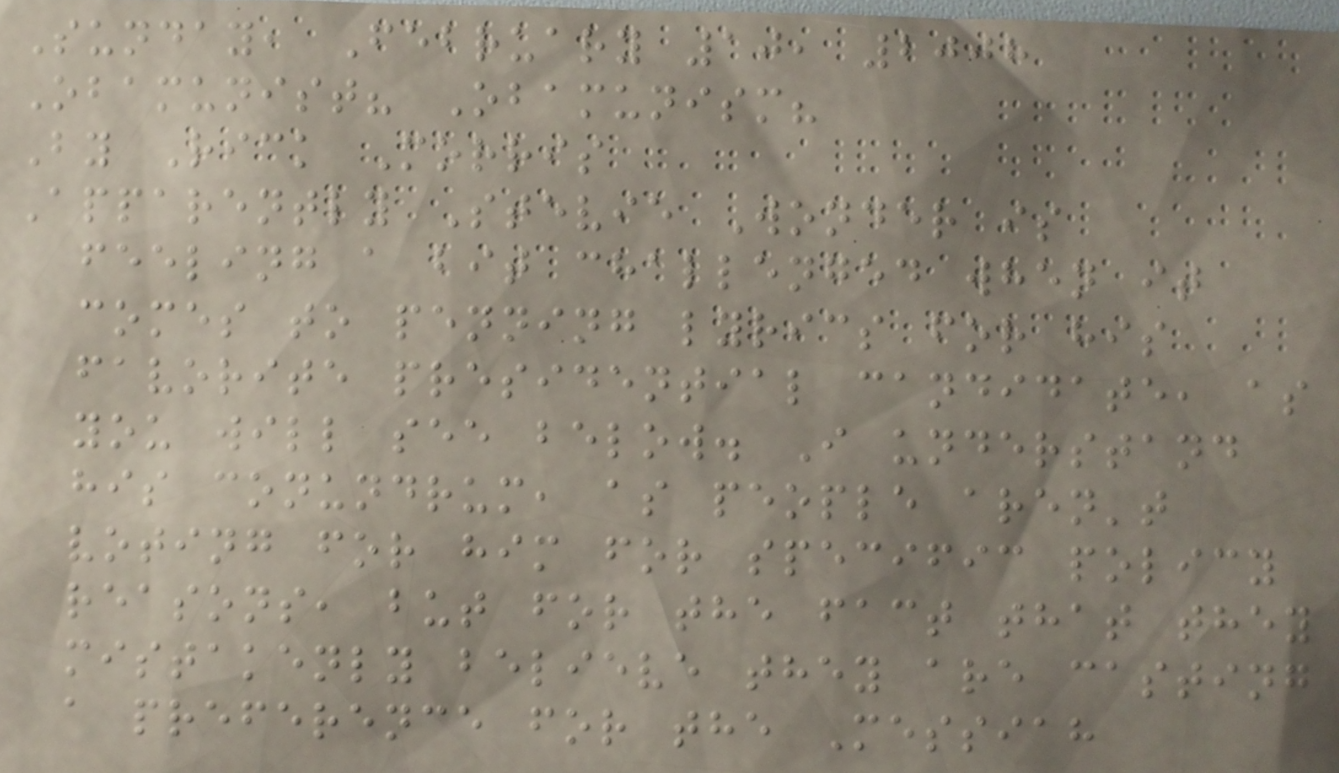Sunday, February 10, 2008
Obamunist? Obamunism?
By Rick Morris
Apparently Stevie Wonder is
feeling a bit challenged when it
comes to penning lyrics for his
favorite presidential candidate, as
you will see below. I understand
his conundrum, as people aren't
voting for him for specific policy
reasons, but for the fact that they
mistakenly believe they are casting
a preference for the Messiah
